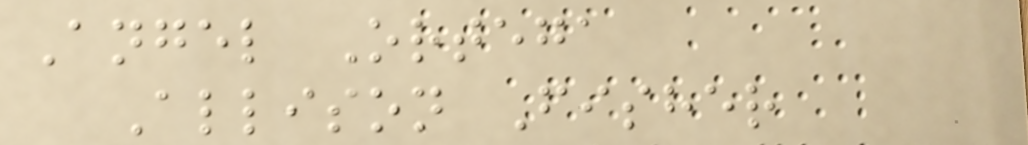Angel Ortega
Allison Fisher
